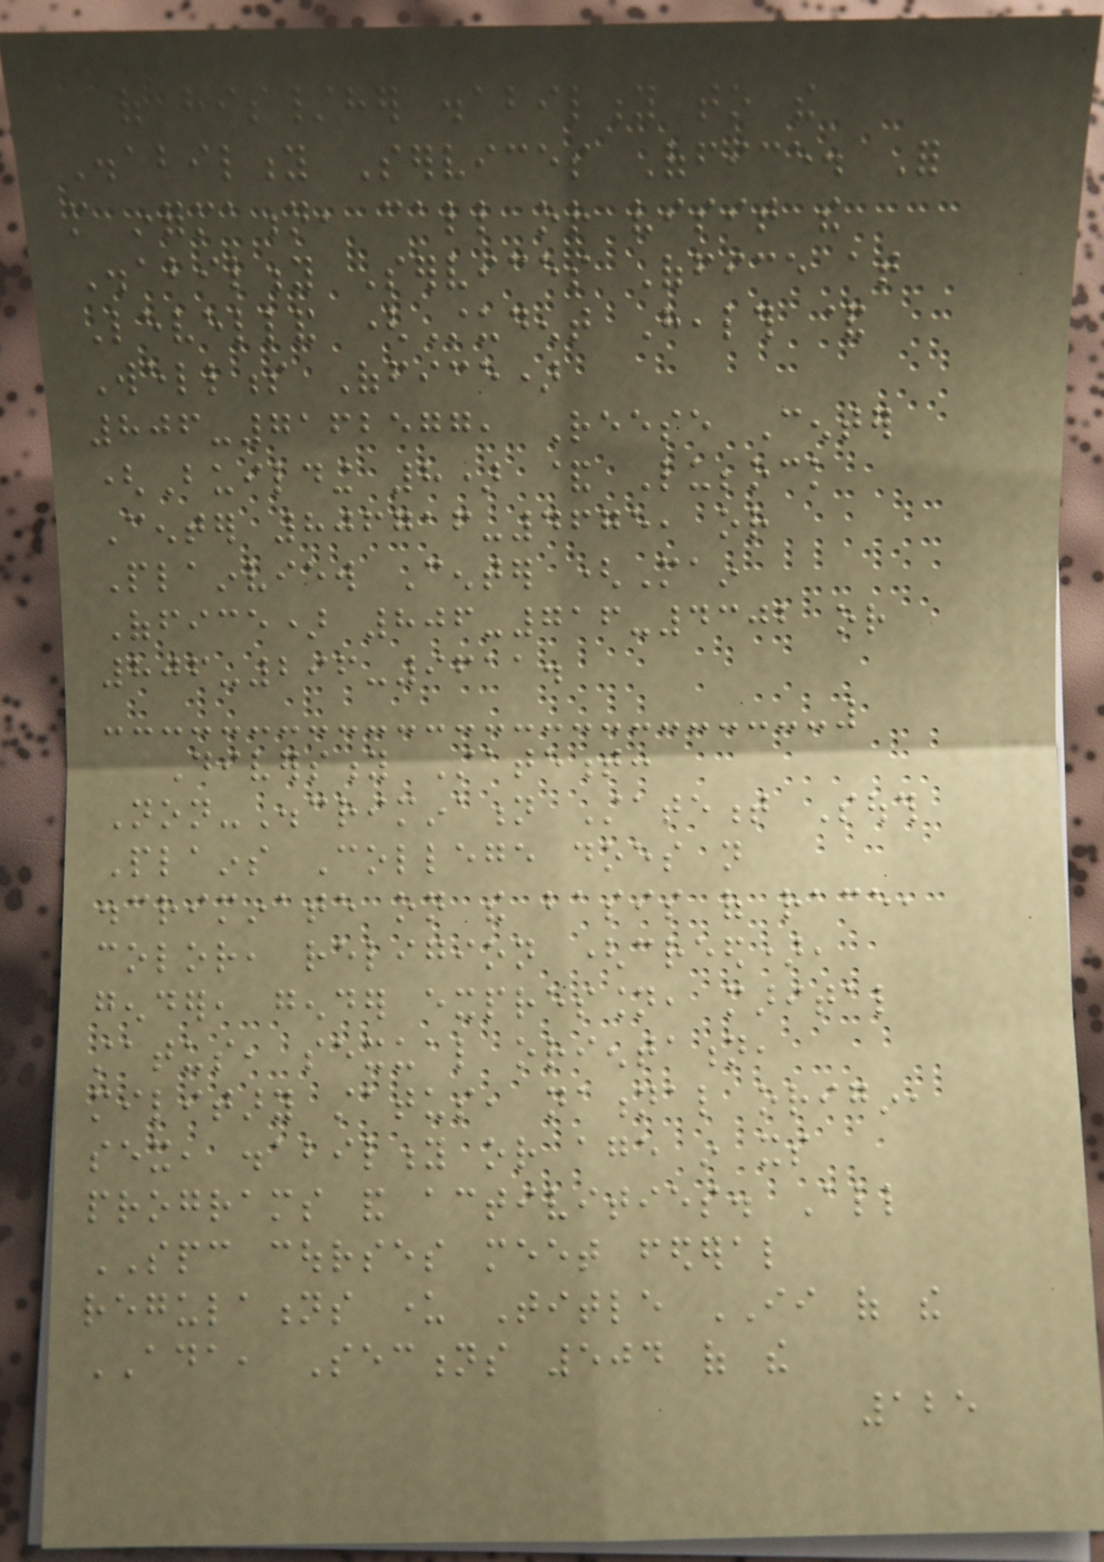of his/her disability to the
Disability Services Office. For
more information, call or visit the
Disability Services Office at
Levelland (Student Health &
Wellness Office)
806-7162577, Reese Center
(Building 8) & Lubbock
Center 806716-4675, or
Plainview Center (Main
Office) 806-716-4302 or
806-296-9611.
Diversity Statement:
Non-Discrimination Statement South
Plains College does not
discriminate on the basis of race,
color, religion (creed),
gender, gender expression, marital
status, sexual orientation,
military status, national origin,
sex, disability or age in its
programs and activities. All
SPC courses meet federal
regulations under Title II of the
ADA, Sections 504 of the
125
